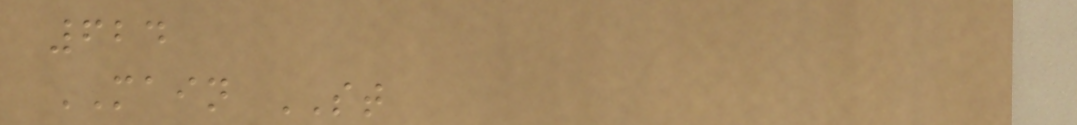624
MAIN ST
